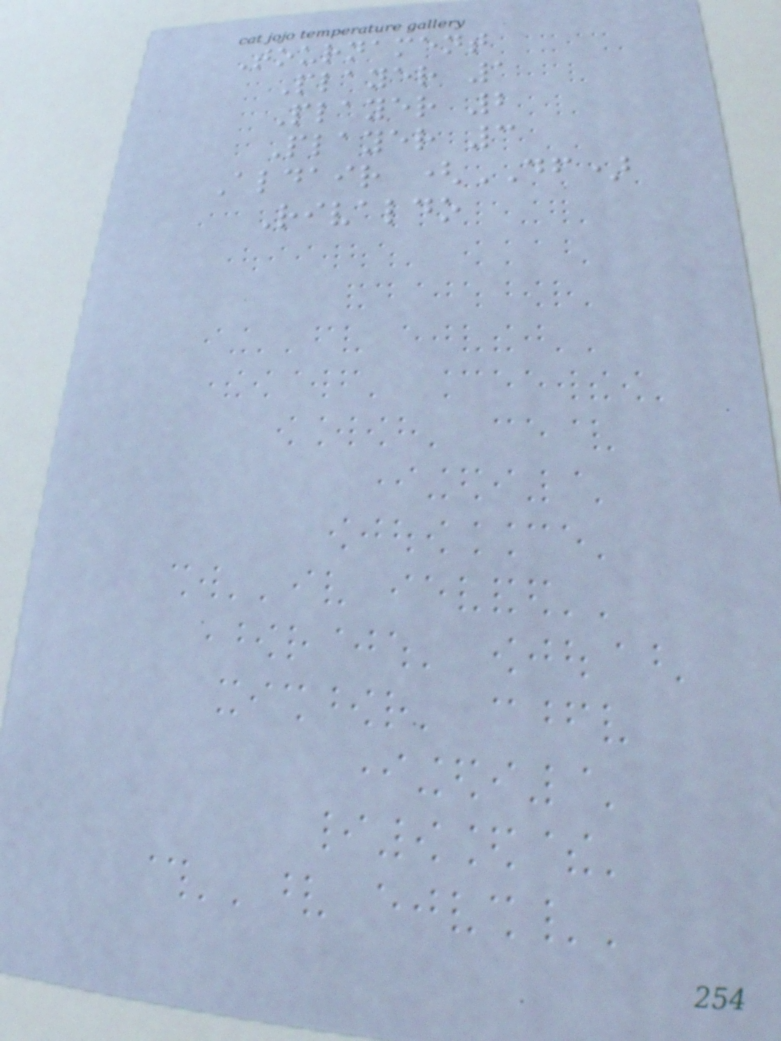Tournament
Player 1
Player 2
Player 3
Aldair (DF)
Rivaldo
